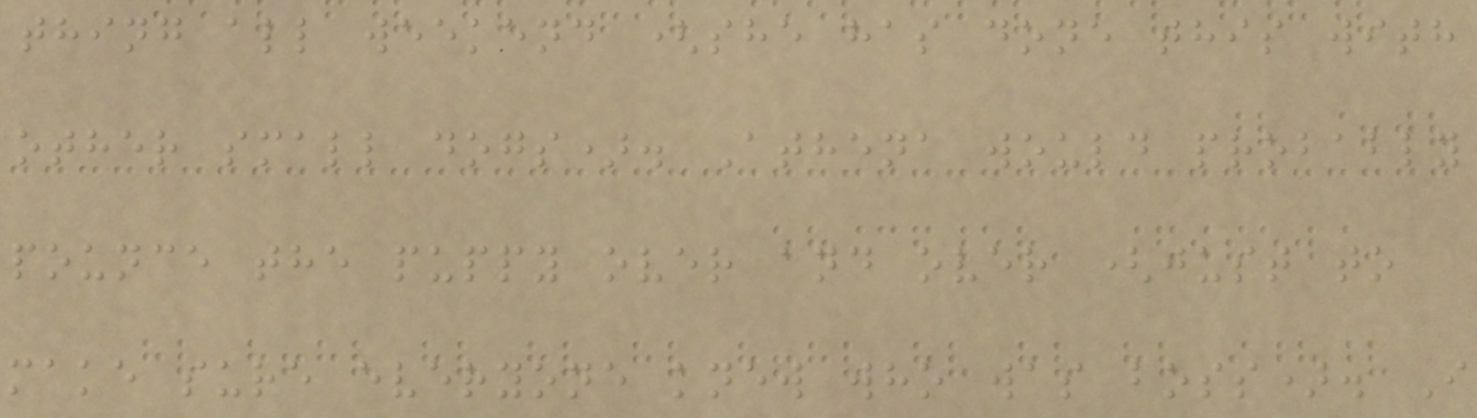thing all weekend (she has done this with
other small dogs). Athena would probably
pounce the puppy over and over (just to
make sure everyone knew who was boss). I
